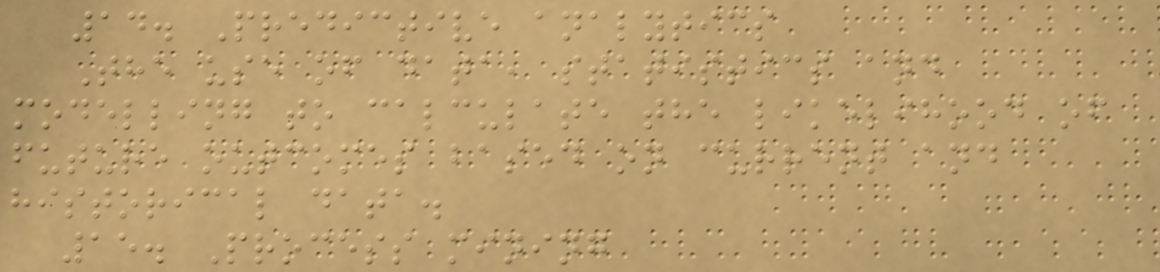14. Predictive analytics
The use of data, statistics and
modelling to calculate the likelihood of
future outcomes based on current and
historical data.
15. Process mining
